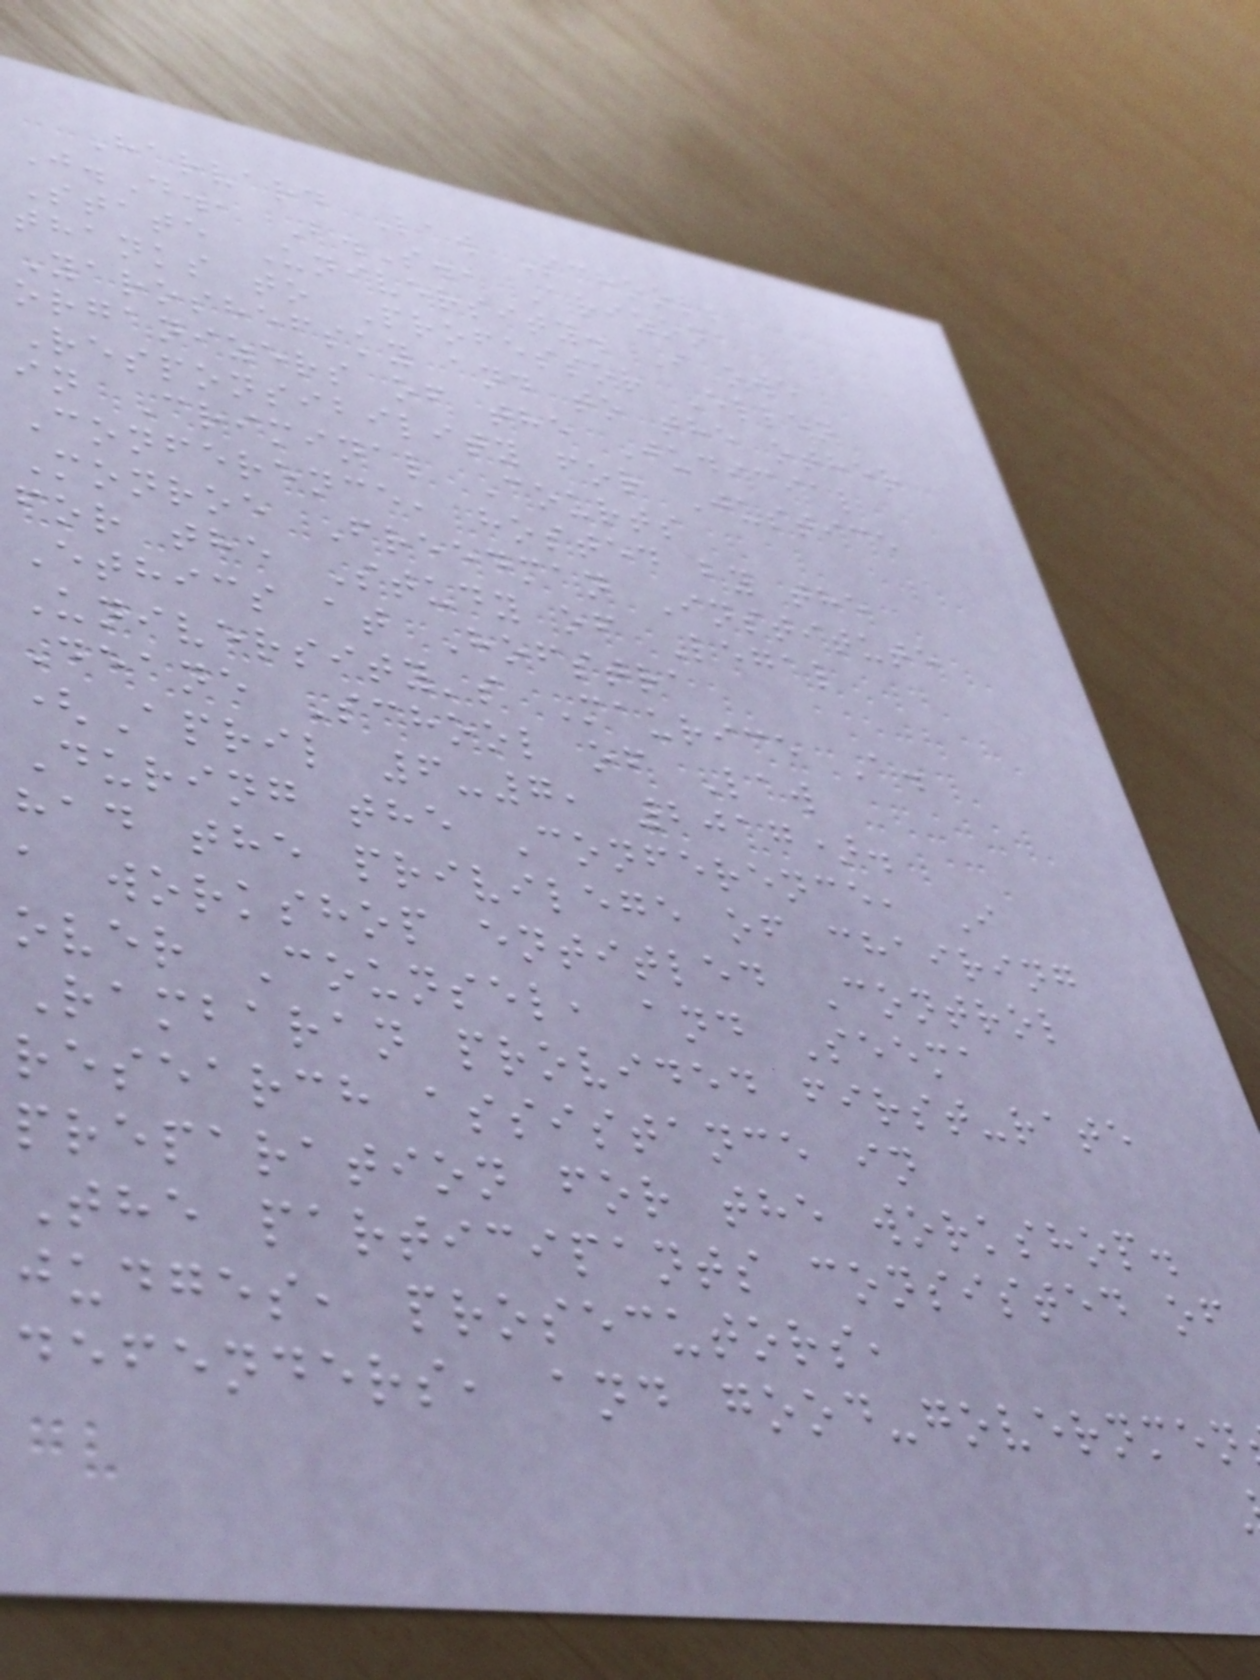Harvard Law School;
J.D., B.S., Arizona
State University. I owe
thanks to Professor Ellen
Yaroshefsky and to the other
organizers of the Judicial
Responsibility for Justice
in Criminal Courts
Conference, hosted by the
Monroe Freedman Institute
for the Study of Legal
Ethics at Hofstra
University's Maurice A.
Deane School of Law
(April 6-7, 2017).
During the Conference, I
had the privilege of chairing
a workshop entitled Control
over Counsel, and Seema
Rambaran provided first-rate
research assistance in
preparation for the workshop.
The participants consisted of
judges, prosecutors,
defenders, and good-governmen
